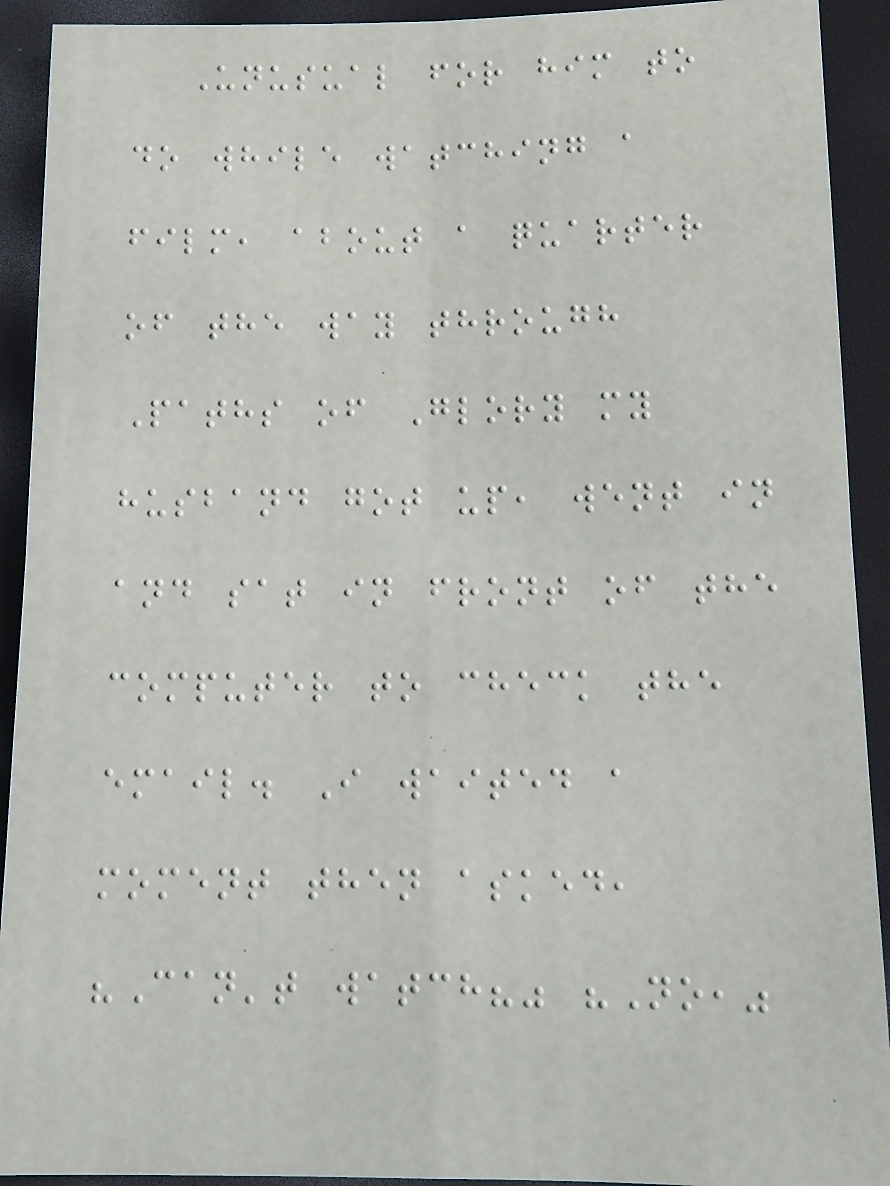Unusual for him to
do while watching a
film, about a quarter
of the way through
Paths of Glory my
husband got up, went in
and sat in front of the
computer to check the
email. I waited a
moment then asked,
"Can't watch?" "No,"
